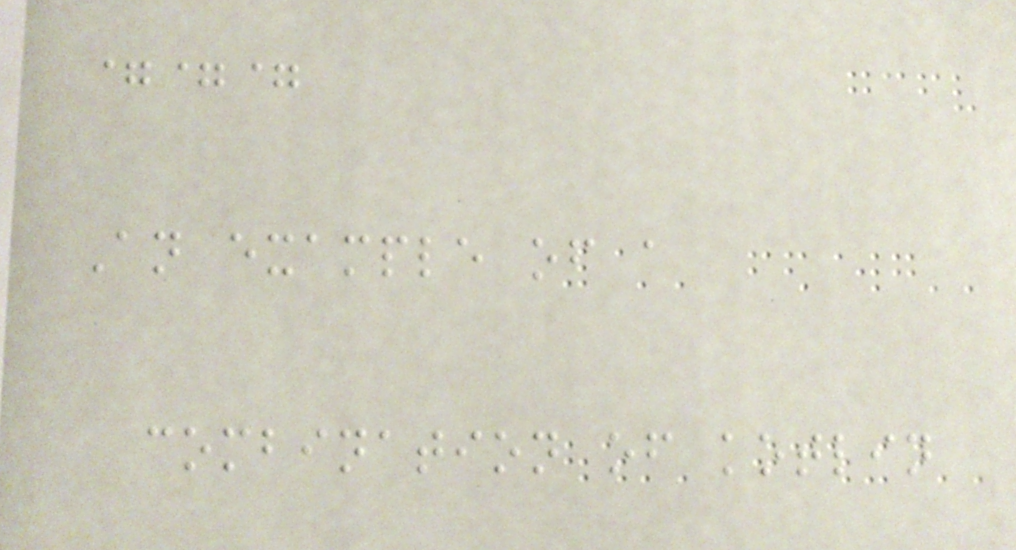===
An example of a
combination of kotlin
